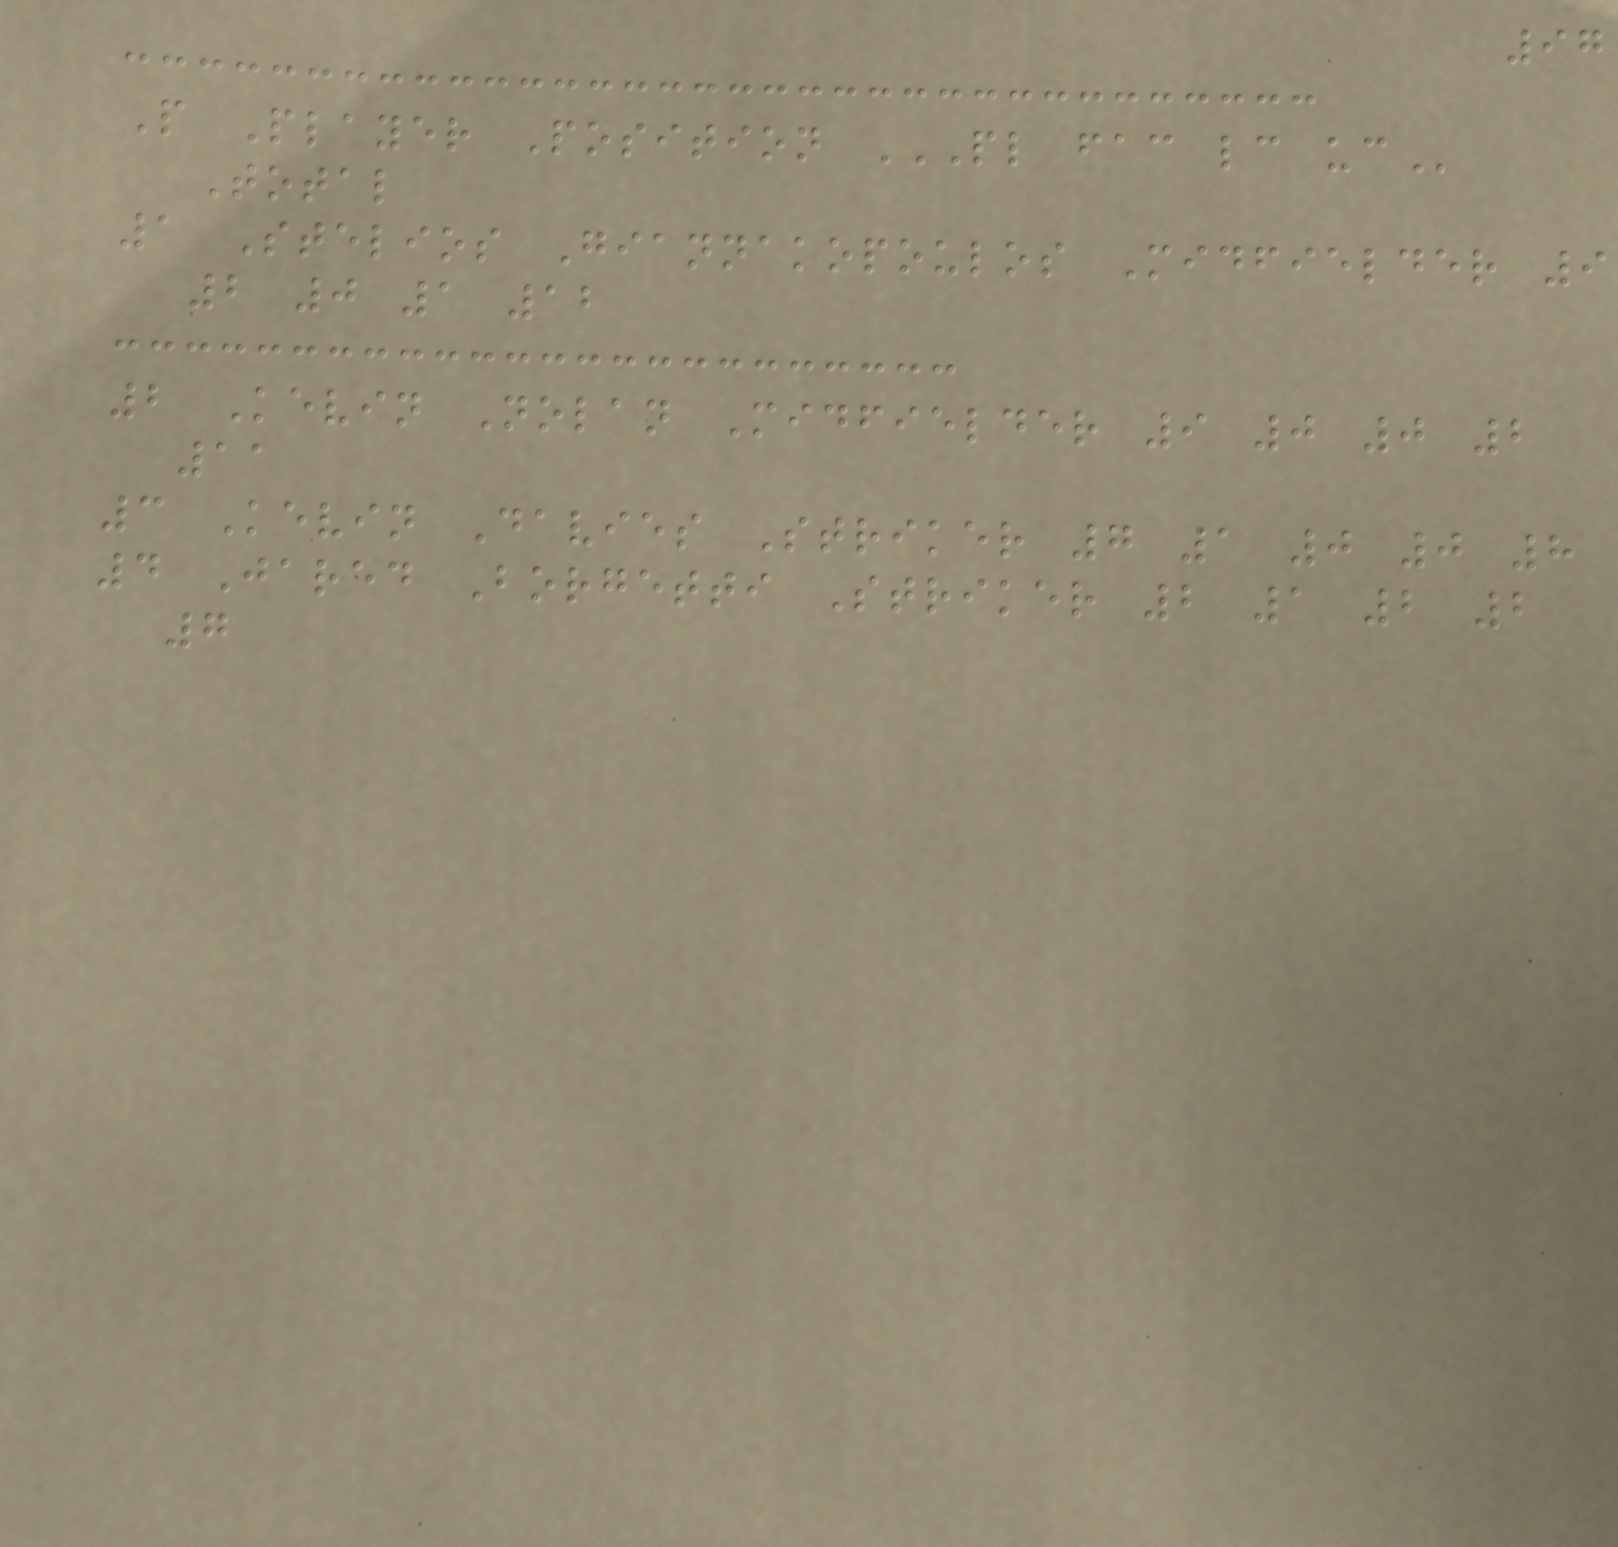97
P Player Position PL FAC LC UC
Total
1 Stelios Giannakopoulos Midfielder 9
2 0 1 12
2 Kevin Nolan Midfielder 9 0 0 2
11
3 Kevin Davies Striker 7 1 0 0 8
4 Jared Borgetti Striker 2 1 2 2
7
